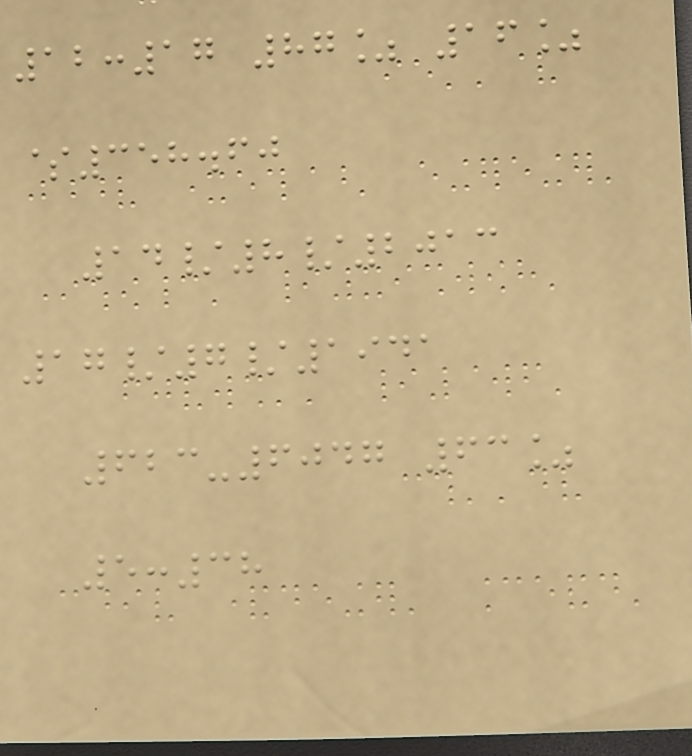12:17 87% 16%
$358.60
14/8/2013
17/7/1941
623-6047 63%
5:38
